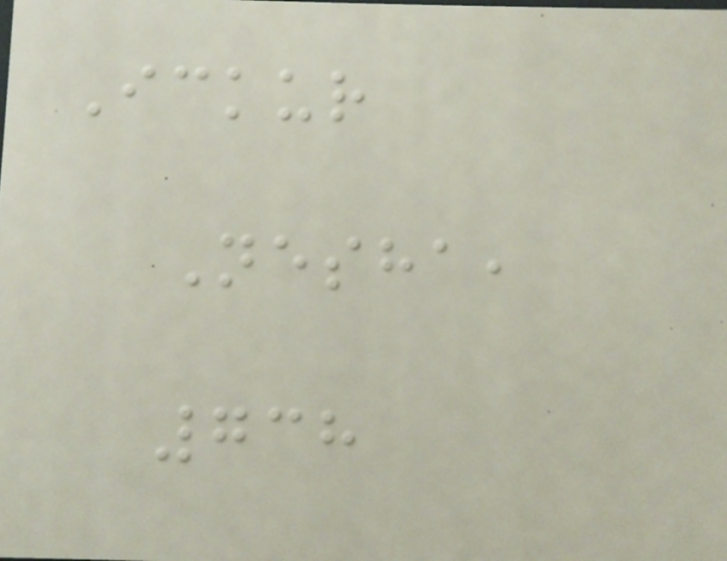Ickur
Nesha,
738
